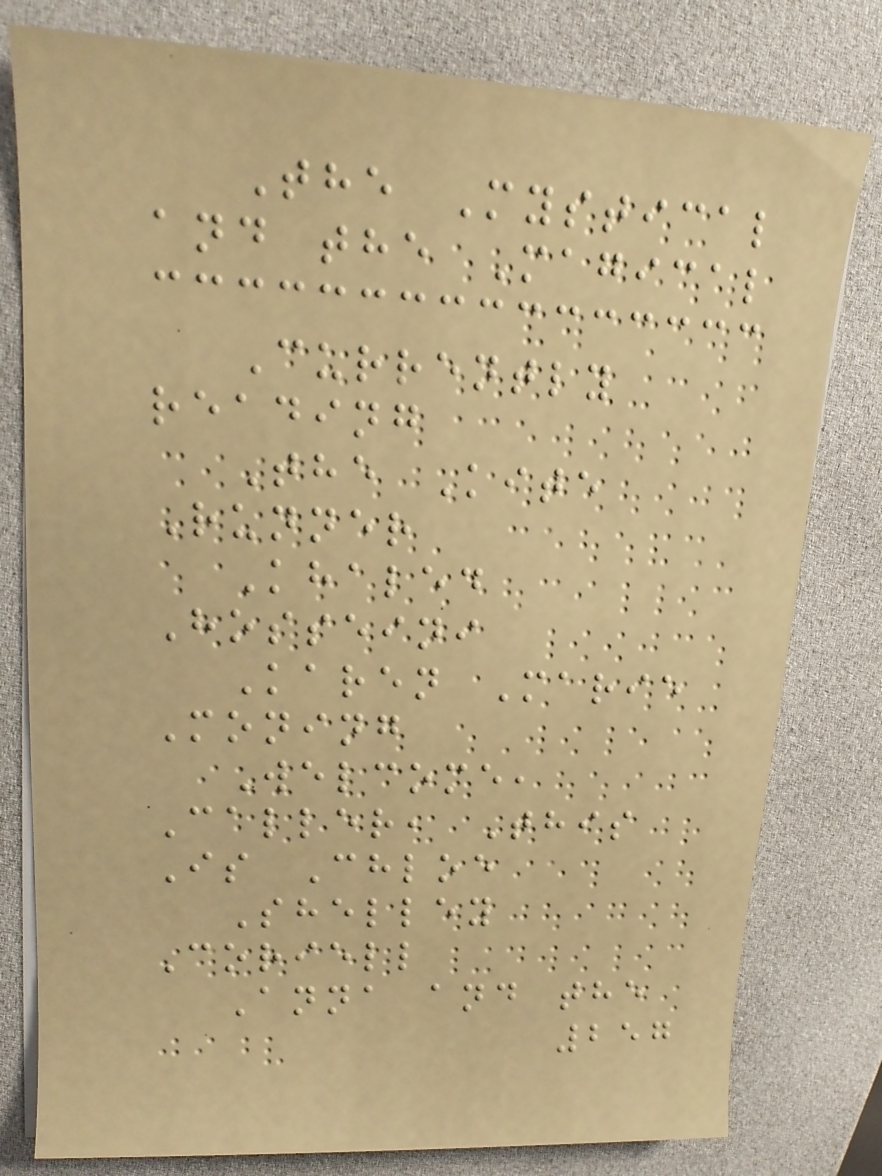The Mystical
and the Magical
Currently
reading
The Kite
Runner
Khaled
Hosseini
Karen Marie
Moning
Welcome,
Caller, This
Is Chloe
Shelley
Coriell
Anna and the
257
